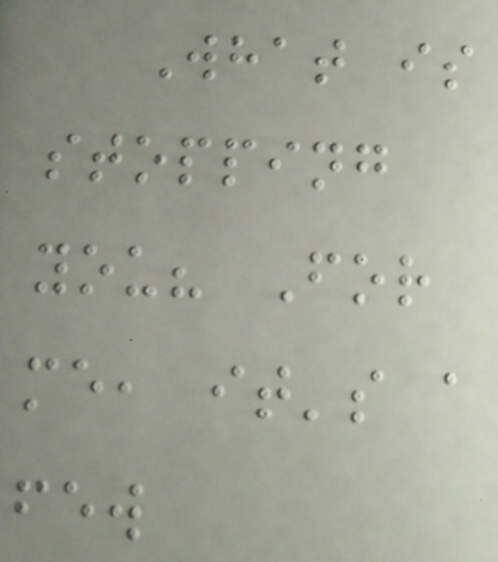What is
stopping
you? For
me, it's a
few
